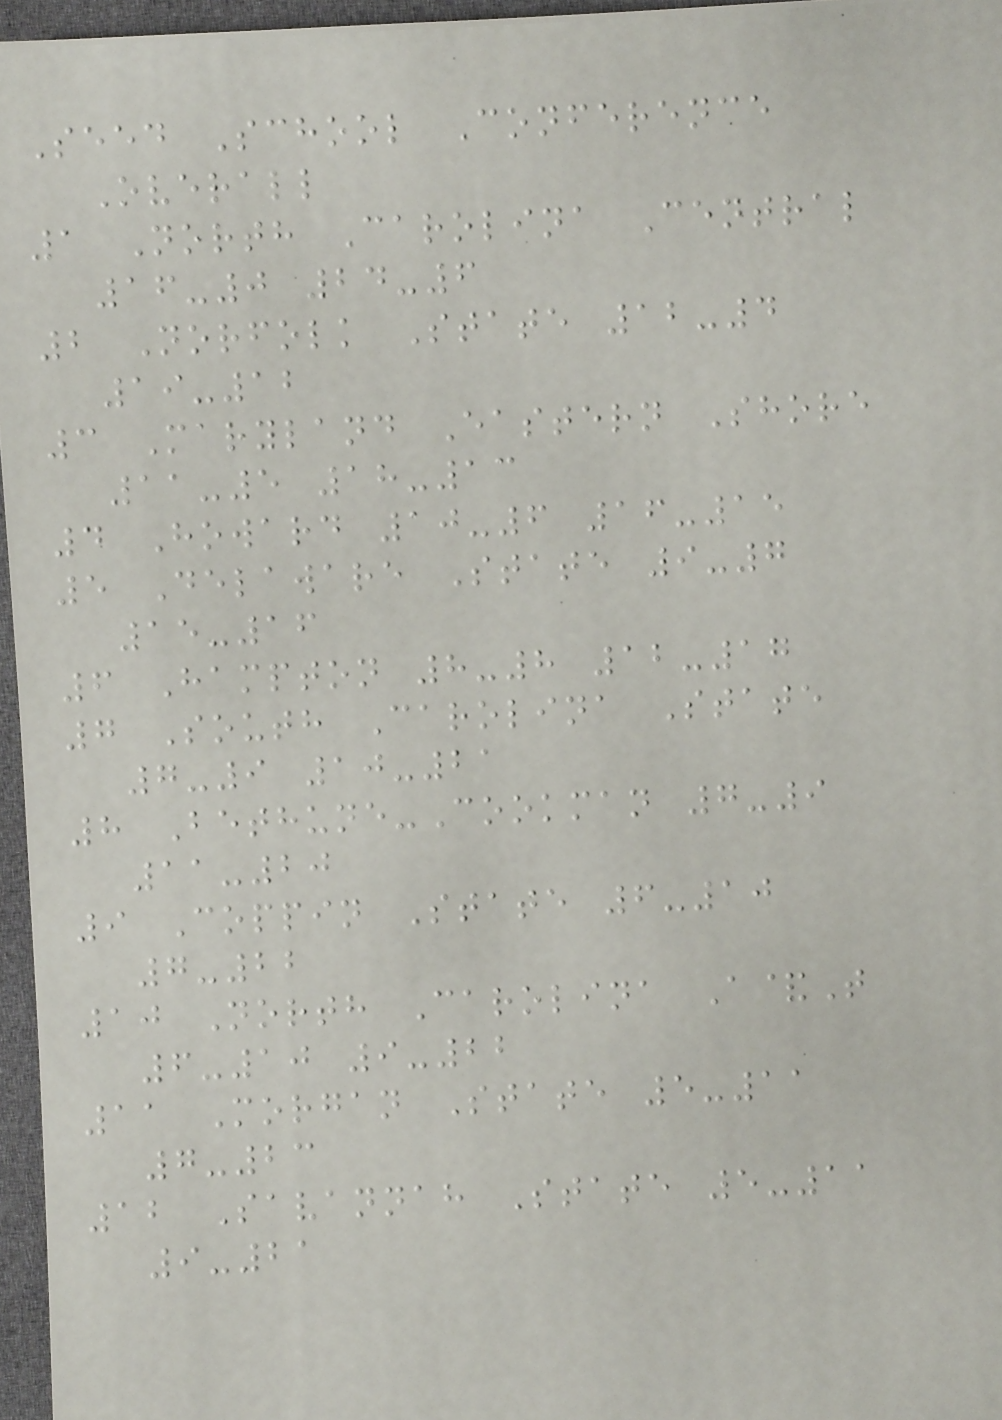Seed School Conference
Overall
1 North Carolina Central
16-0 24-6
2 Norfolk State 12-4
19-12
3 Maryland Eastern Shore
11-5 18-13
4 Howard 10-6 16-15
5 Delaware State 9-7
15-16
6 Hampton 8-8 12-17
7 South Carolina State
7-9 10-21
8 Bethune-Cookman 7-9
11-20
9 Coppin State 6-10
7-22
10 North Carolina A&T
6-10 9-22
11 Morgan State 5-11
7-23
12 Savannah State 5-11
9-21
